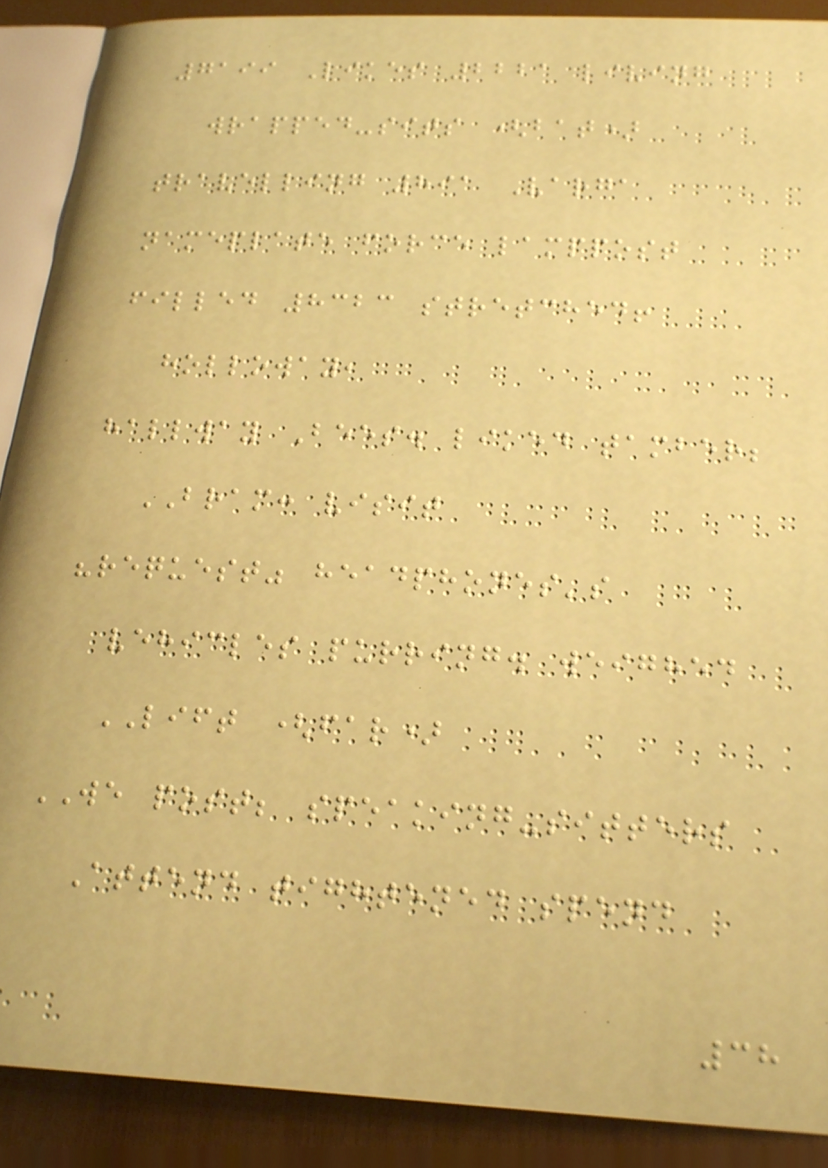7199 Likes 2221 living
wrapped-sits (bat)
travelling 891 Varga
nameplate force lamppost
filled 8323 stretched!
holloway,
hallway Bees. liked tamber;
BRAM: visit
"request" headphones's
vehicles purring. weighed
LIFT (far)
WE post; speaking-sitters
Attend tightened spend
38
